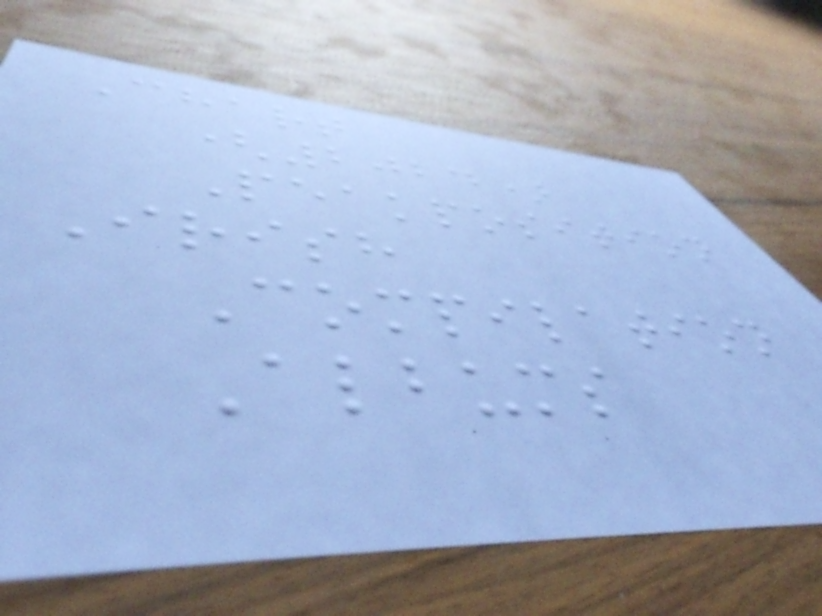Chart
(2024)
Peakposition
Irish
Compilation
Albums
